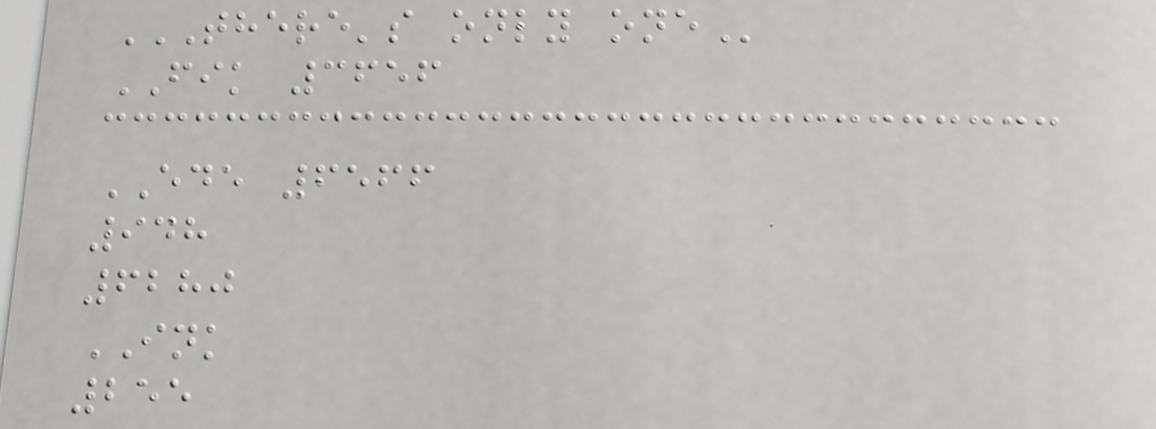THERE'S ONLY ONE
FIK 3656
EDE 6566
948
6280
INK
255
